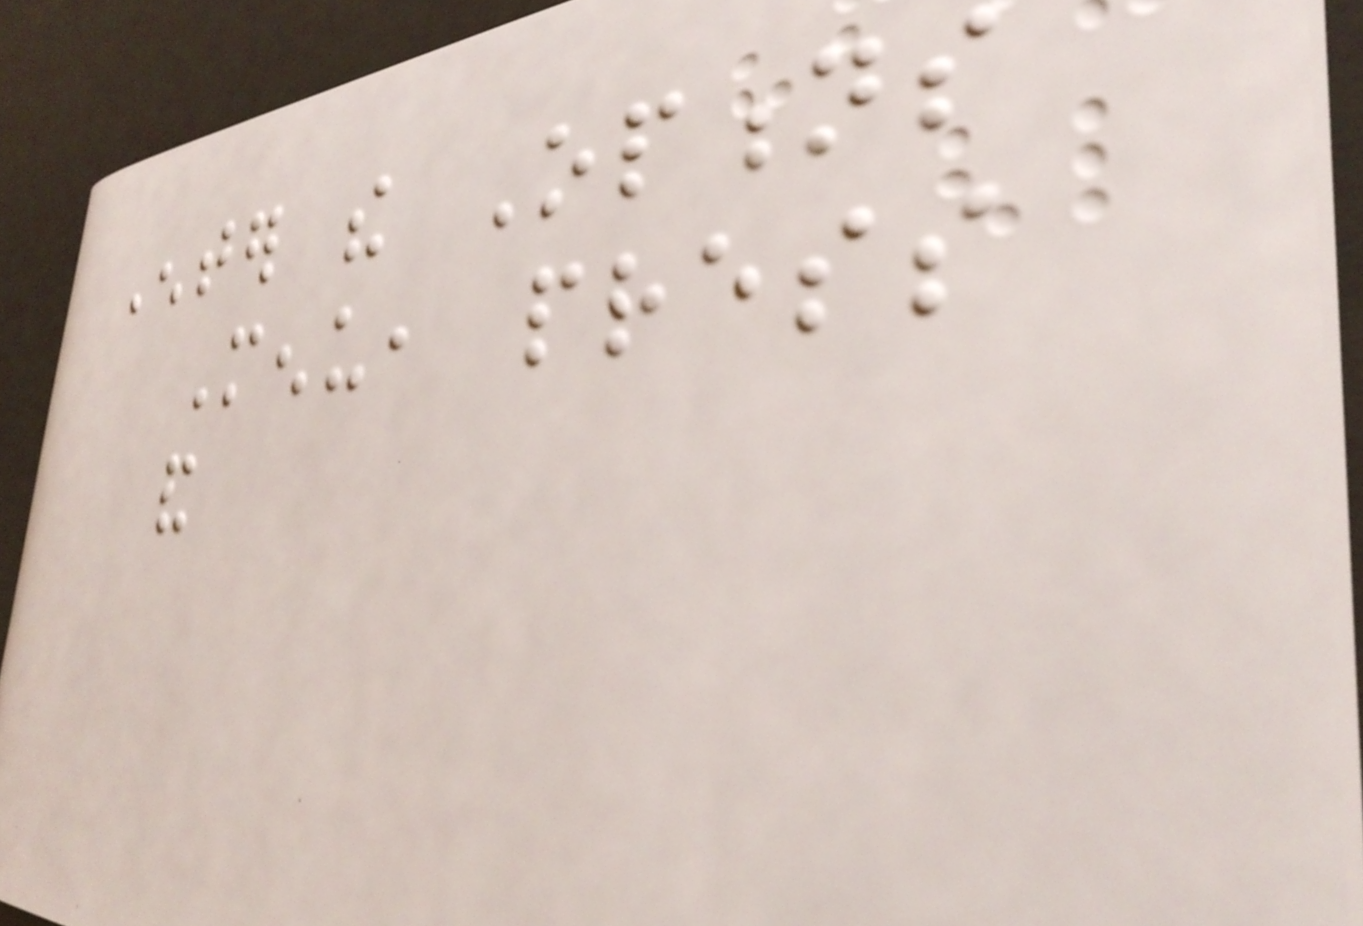Enter the Options
Menu, press
and
